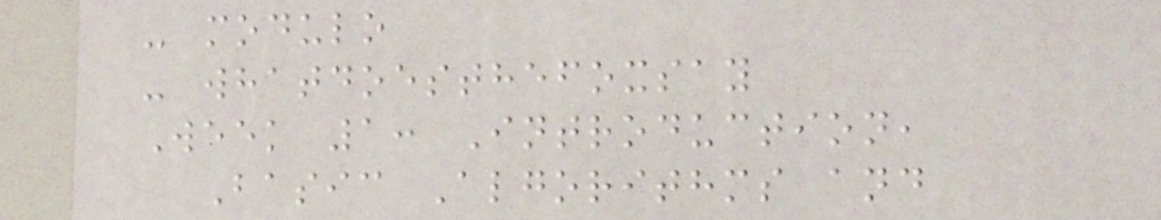- modulo
- whatdoesthefoxsay
Week 1: Introduction,
Basic Algorithms and
